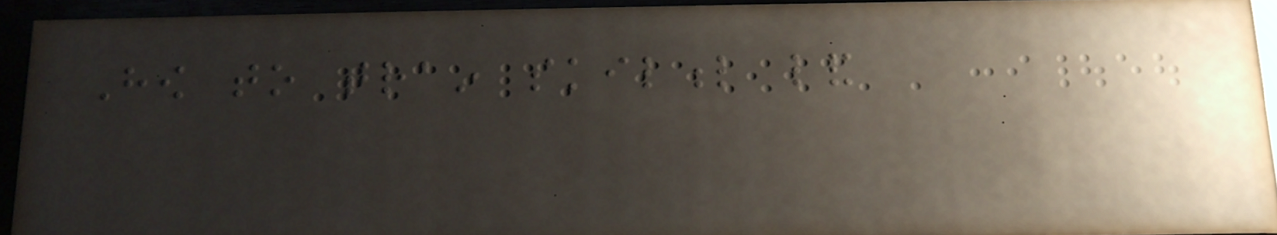How to train skilful land
